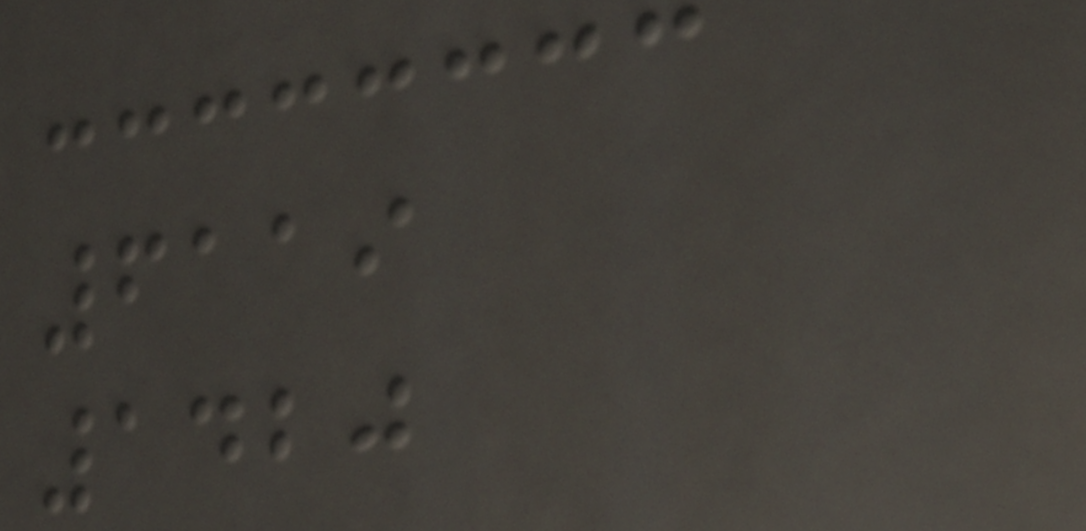6119
1420
